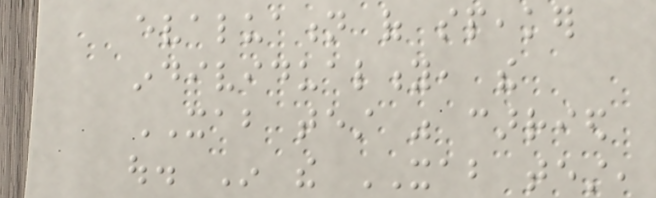evaluation of speaker
individuality, the
XAB test was carried
out. In the XAB test,
